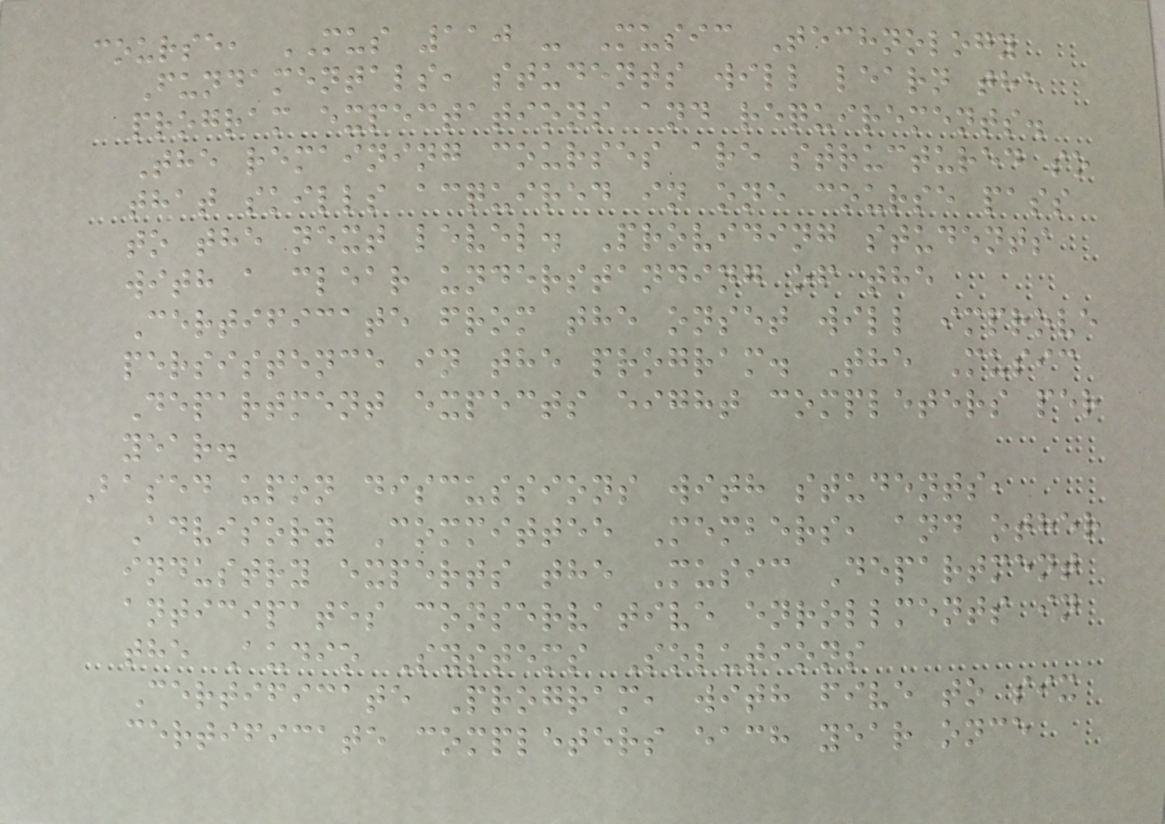course, MUS 110 - Music Technology
Fundamentals, students will learn the
program expectations and requirements.
The remaining courses are structured so
that skills acquired in one course pass
to the next level. Providing students
with a clear understanding of the
Certificate from the onset will improve
persistence in the program. The Music
Department expects eight completers per
year.
Based upon discussions with students,
Advisory Committee Members, and other
industry experts the Music Department
anticipates conservative enrollments in
the Audio Systems Solutions
Certificate Program, with five to six
certificate completers each year once
